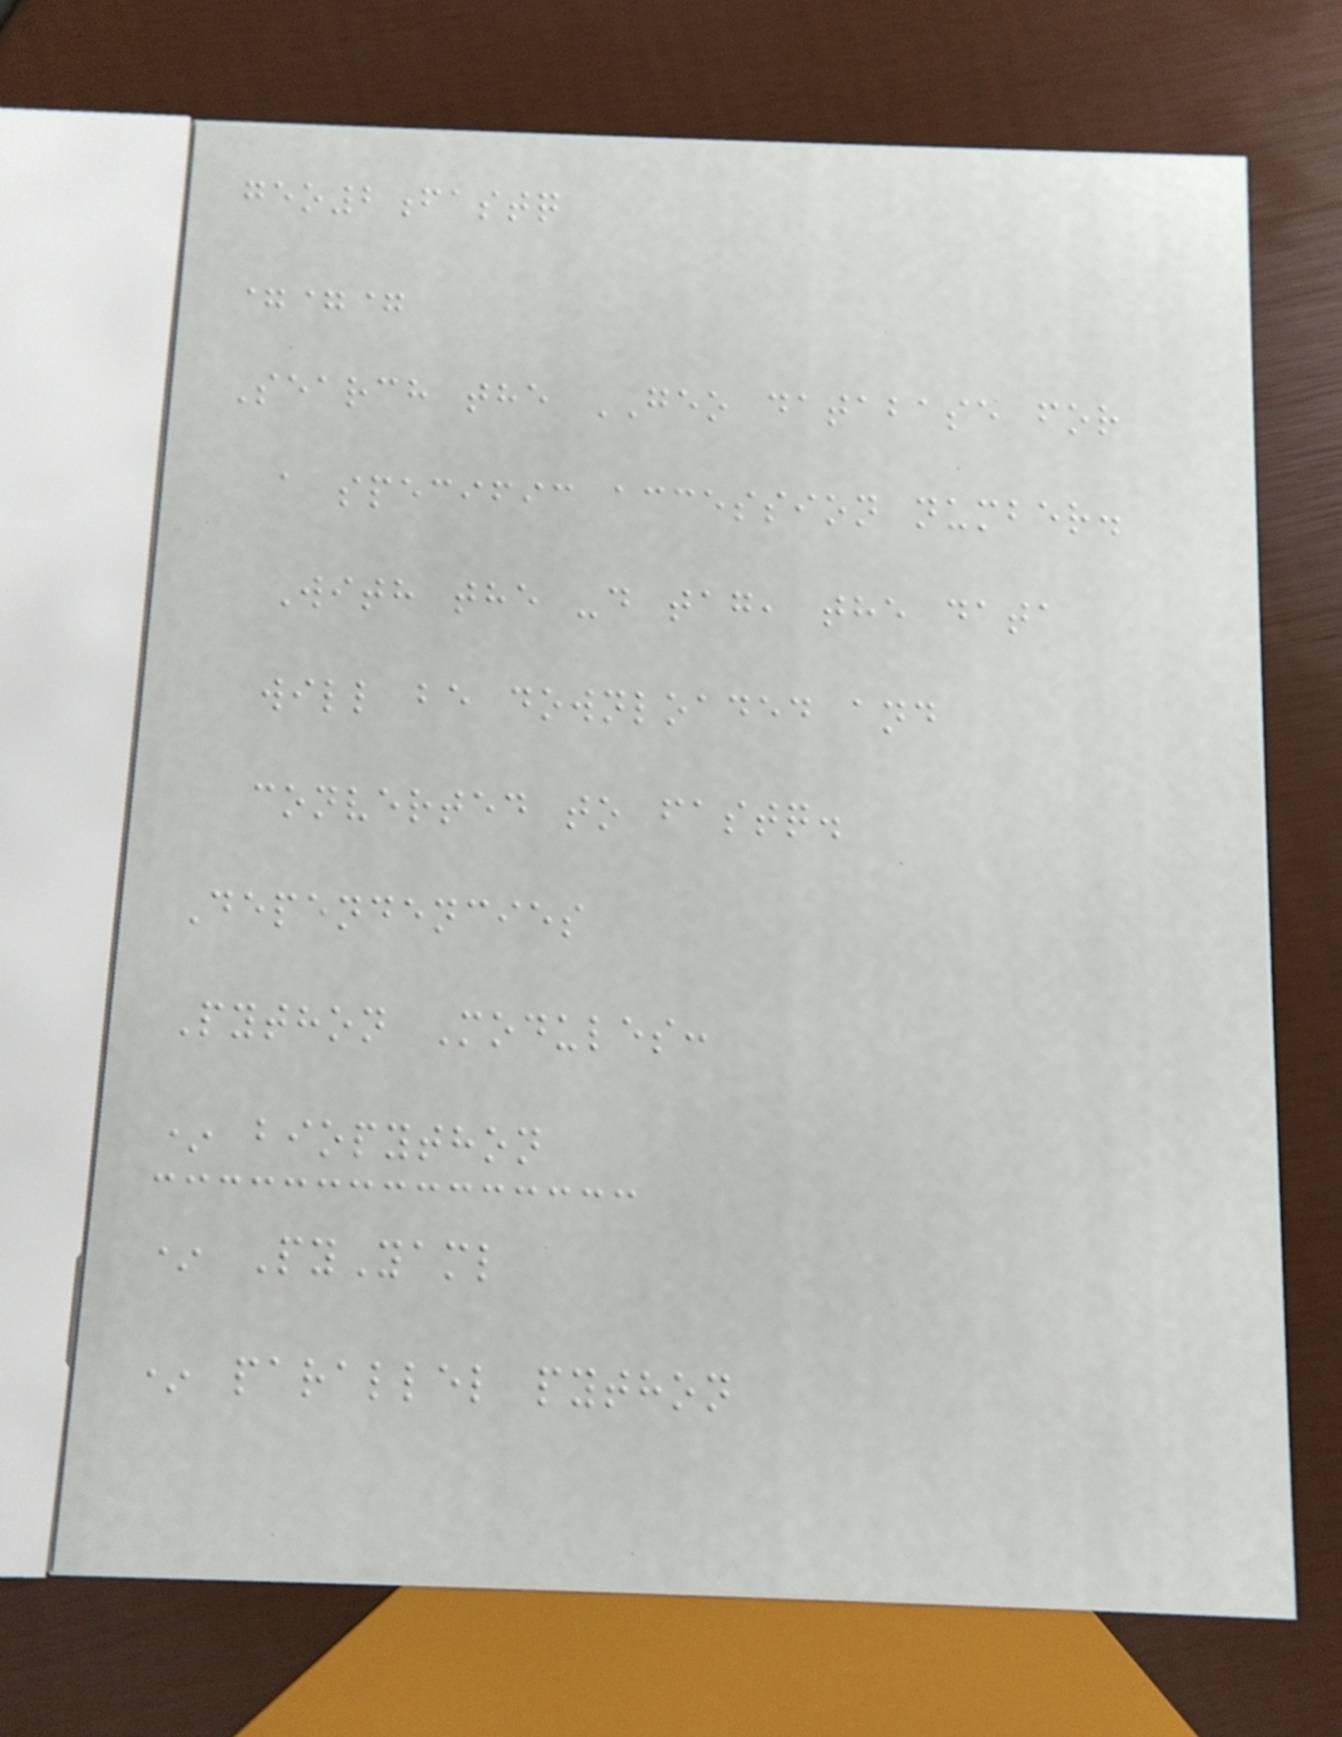geo2fastq
===
Search the GEO database for
a specific accession number.
With the -d tag, the data
will be downloaded and
converted to fastq.
Dependencies
Python Modules:
* biopython
* PyYaml
* parallel python
